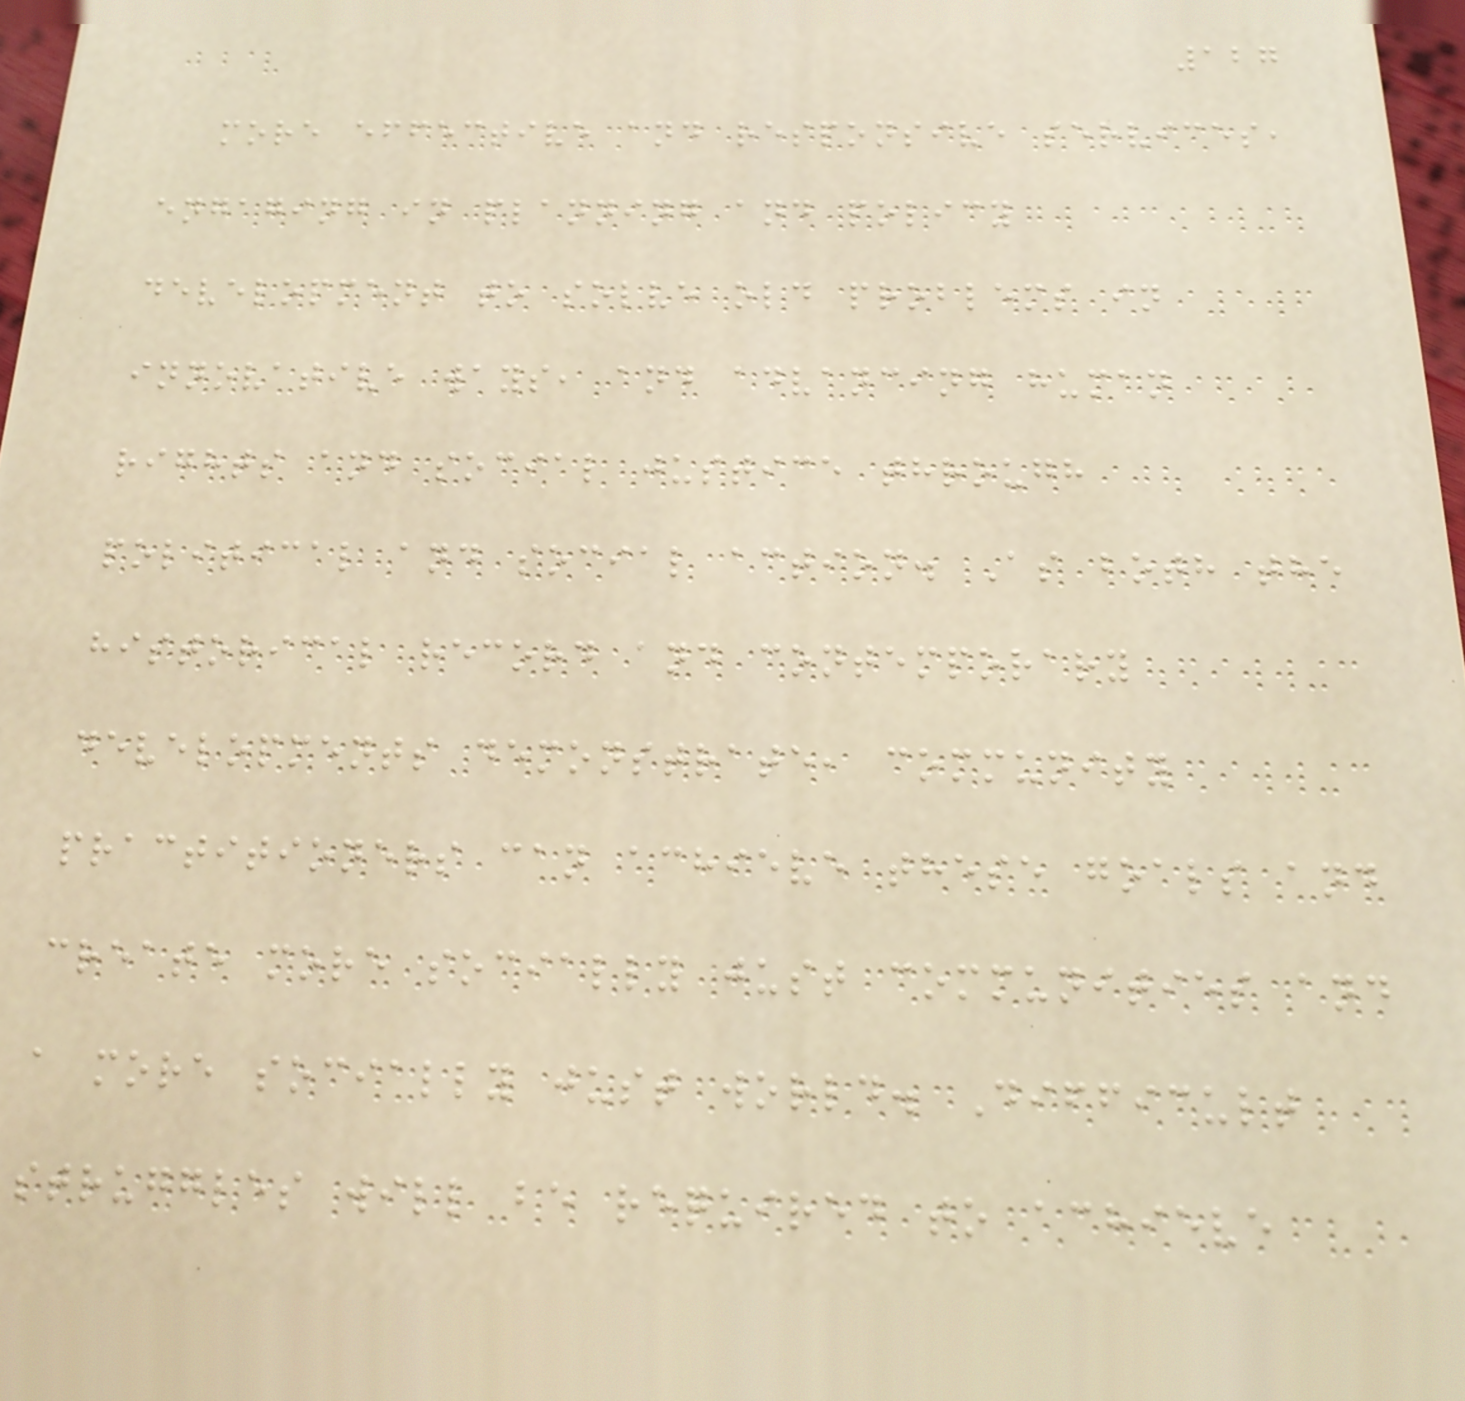127
more effective and responsive services,
engaging in planning and policy
development to solve old problems in
innovative ways, and advancing human
rights and social justice through
political and social action. As both the
historical record and contemporary
developments demonstrate, community
practitioners can achieve these goals and
create more socially just communities and
a more socially just world. Difficult
struggles will be required to achieve
